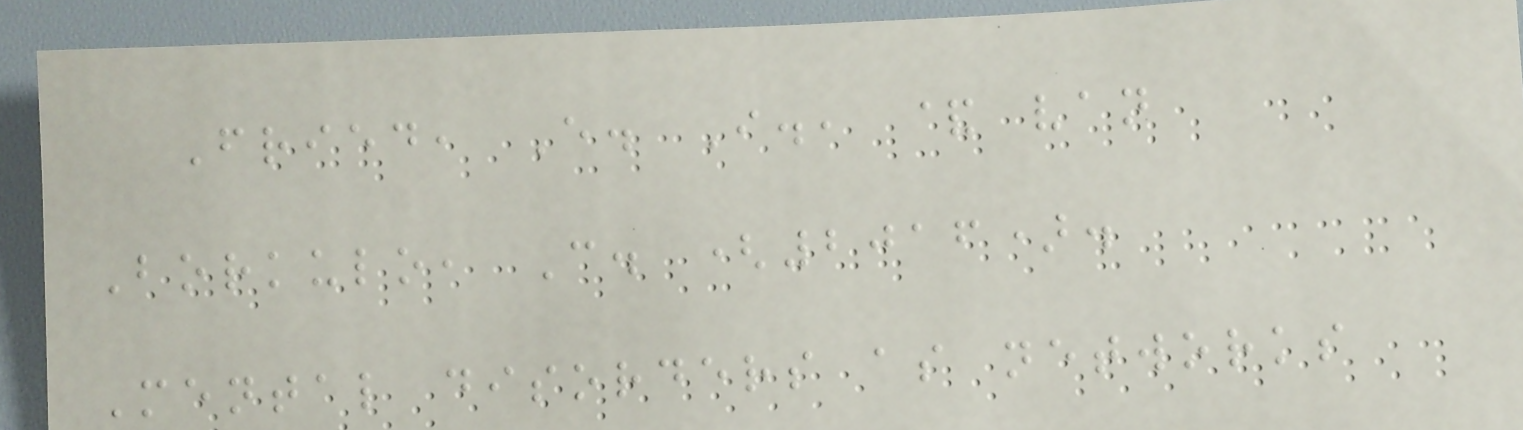Fried, E. I., & van
Borkulo, C. (2016).
Mental disorders as networks
